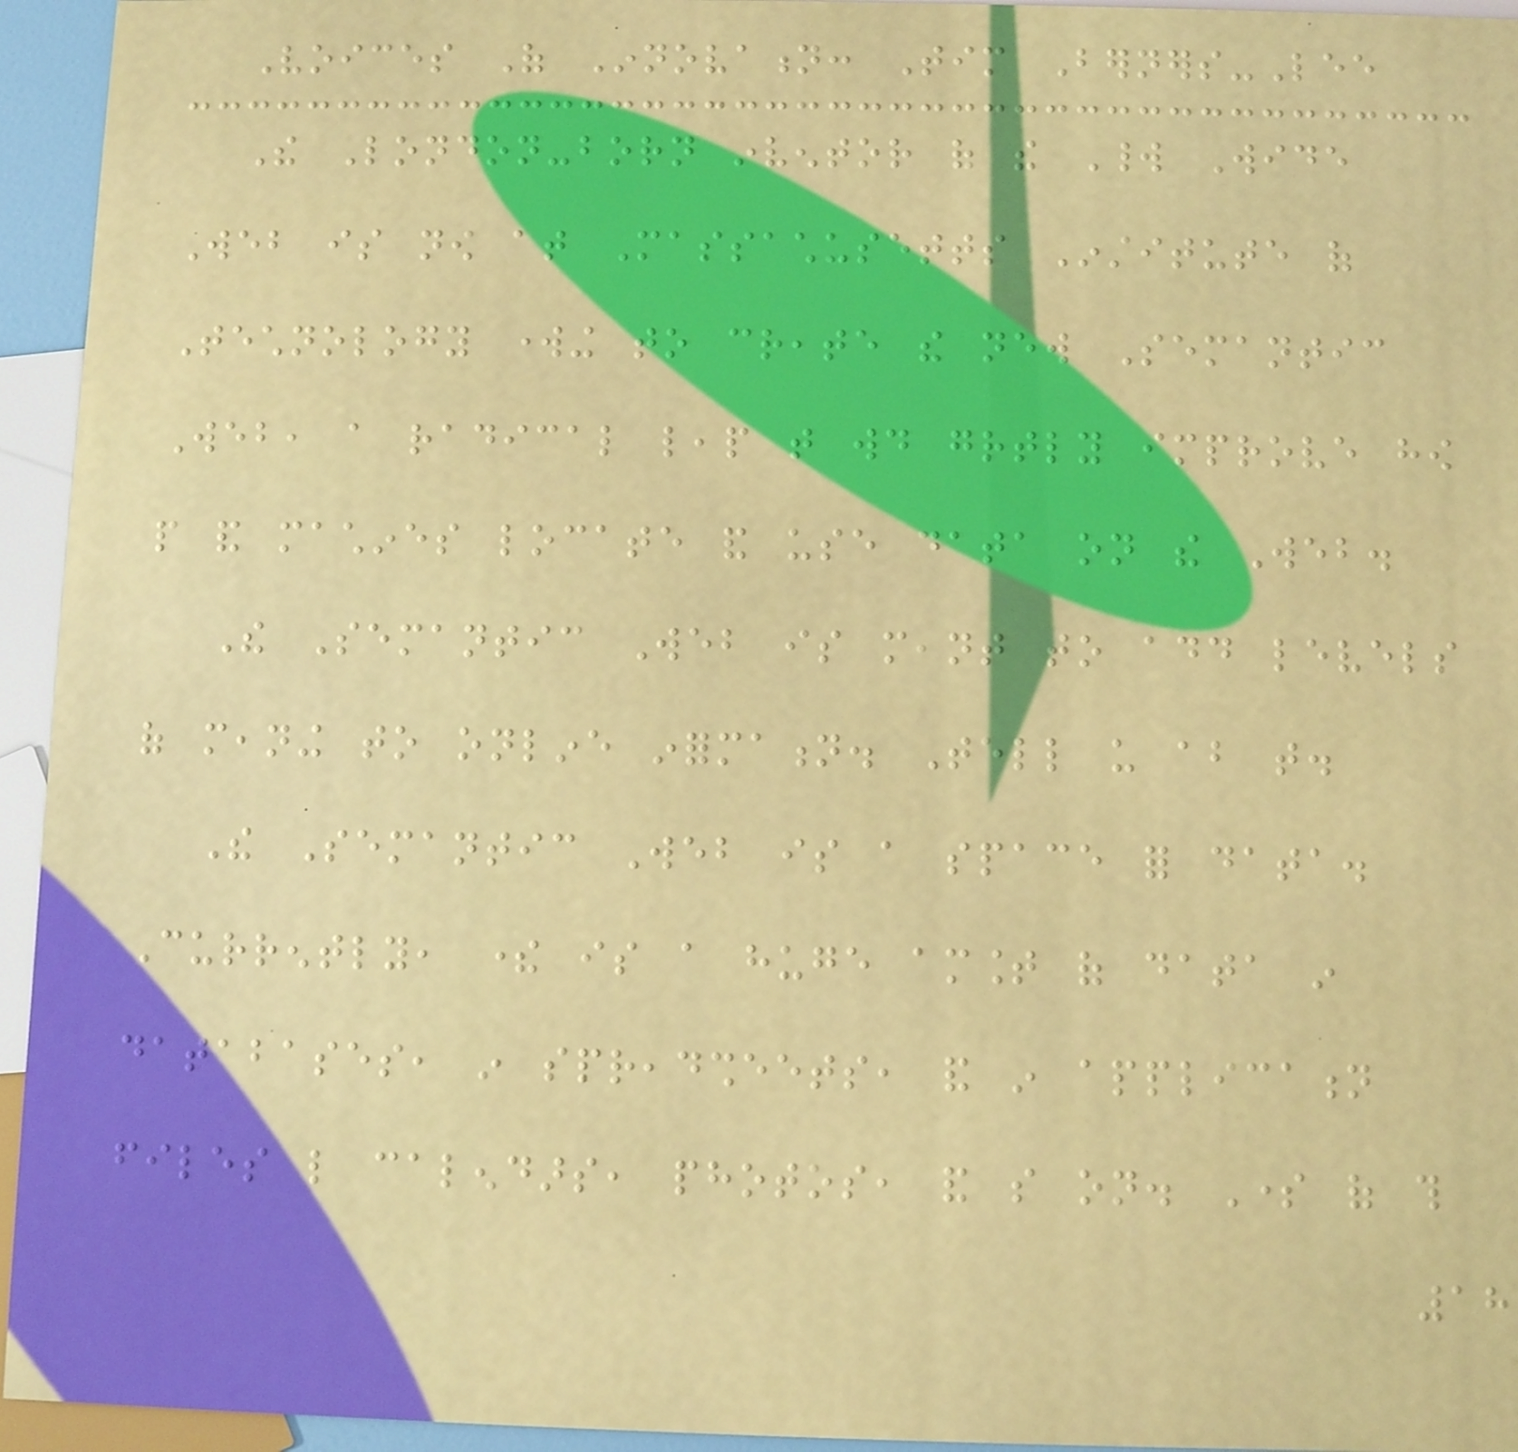Voices Of Innovation: Tim Berners-Lee
The London-born inventor of the World Wide
Web is now at Massachusetts Institute of
Technology working to create the new Semantic
Web, a radical leap that would greatly improve how
people and machines locate and use data on the Web.
The Semantic Web is meant to add levels
of meaning to online information. Tell us about that.
The Semantic Web is a space for data.
Currently, there is a huge amount of data in
databases, in spreadsheets, and in application
files like calendars, photos, and so on. Some of this
18
